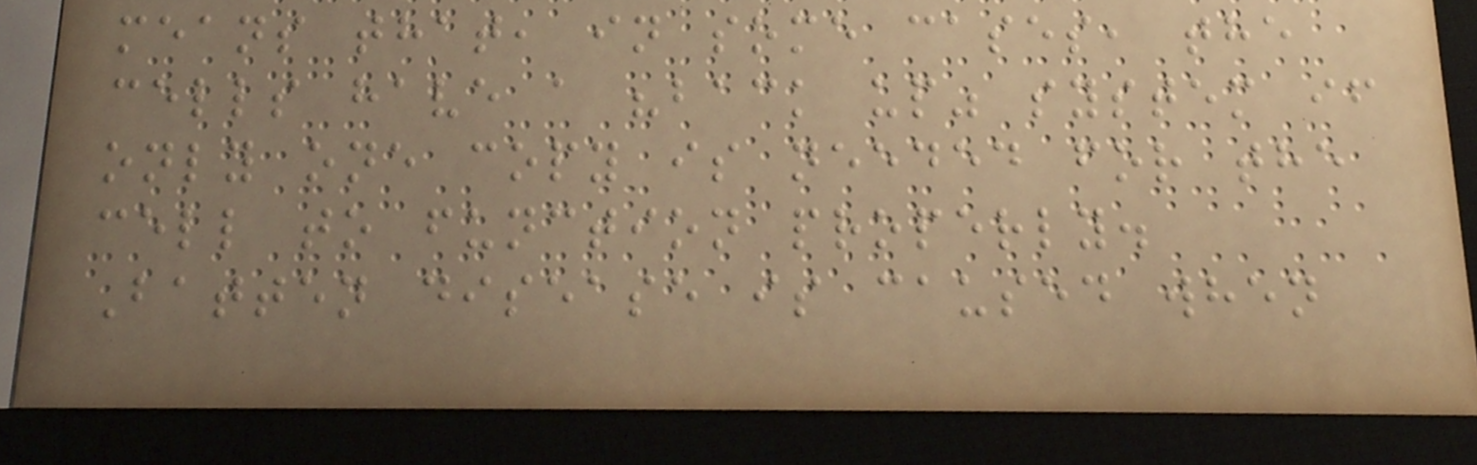means that, in some cases, the
cells have a "back up" system if
only one copy is needed for the
cell to function properly.
Batten disease is caused when
